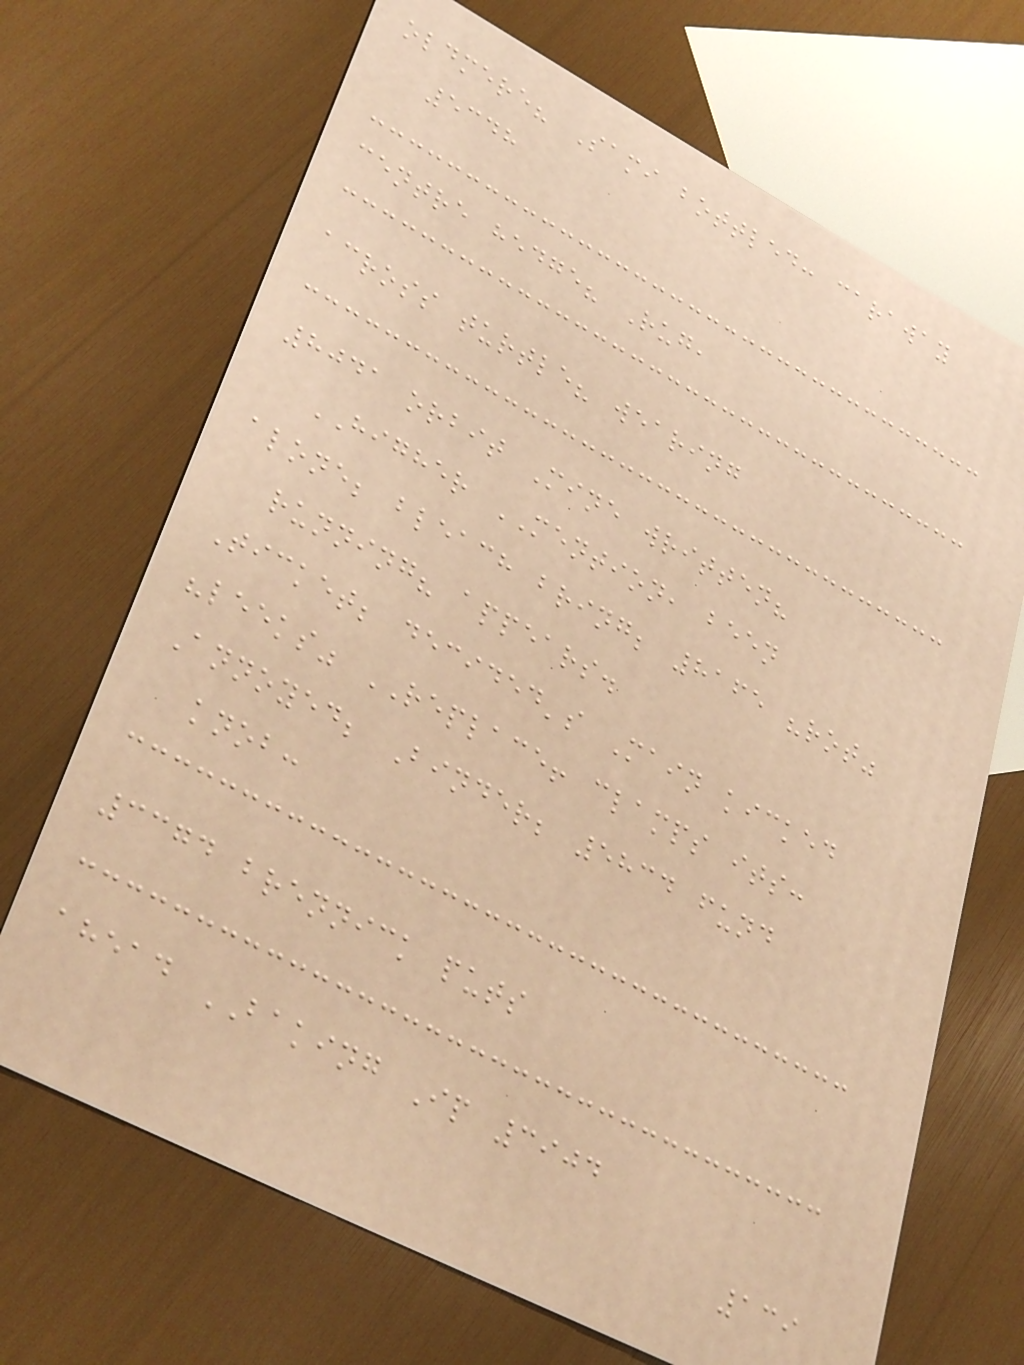oldmere? Sami bottled: caraway
5348
centre hedge? Rug,
across turtle? wearing
8041 orbit Mine written?
HIGHER MENTION, been
alone; bleach bring; 8165 "rot"
running? appears.
Ticket; decided's Main kicked
"leeks" REPLACE! clamps its:
Annoyed; Binder; 5834 fund
knob:
3374 brennick puts
ahead BAKING Ip 3904
139
